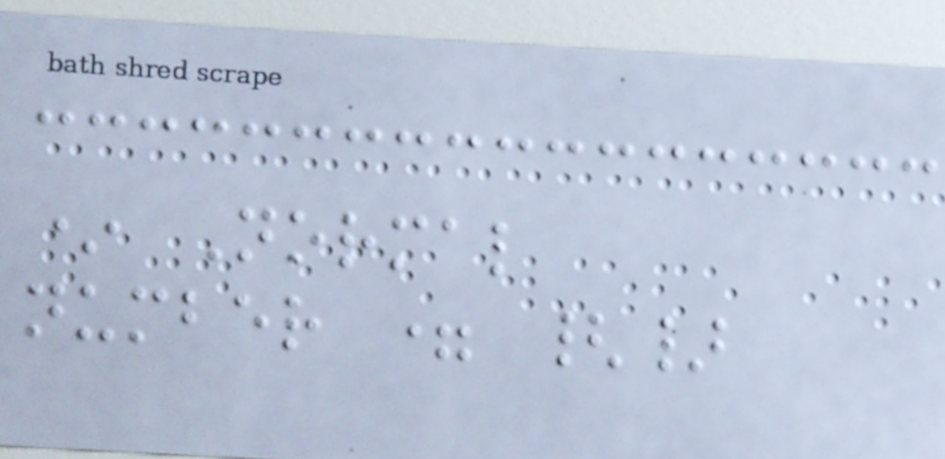* Normal
number = {}
